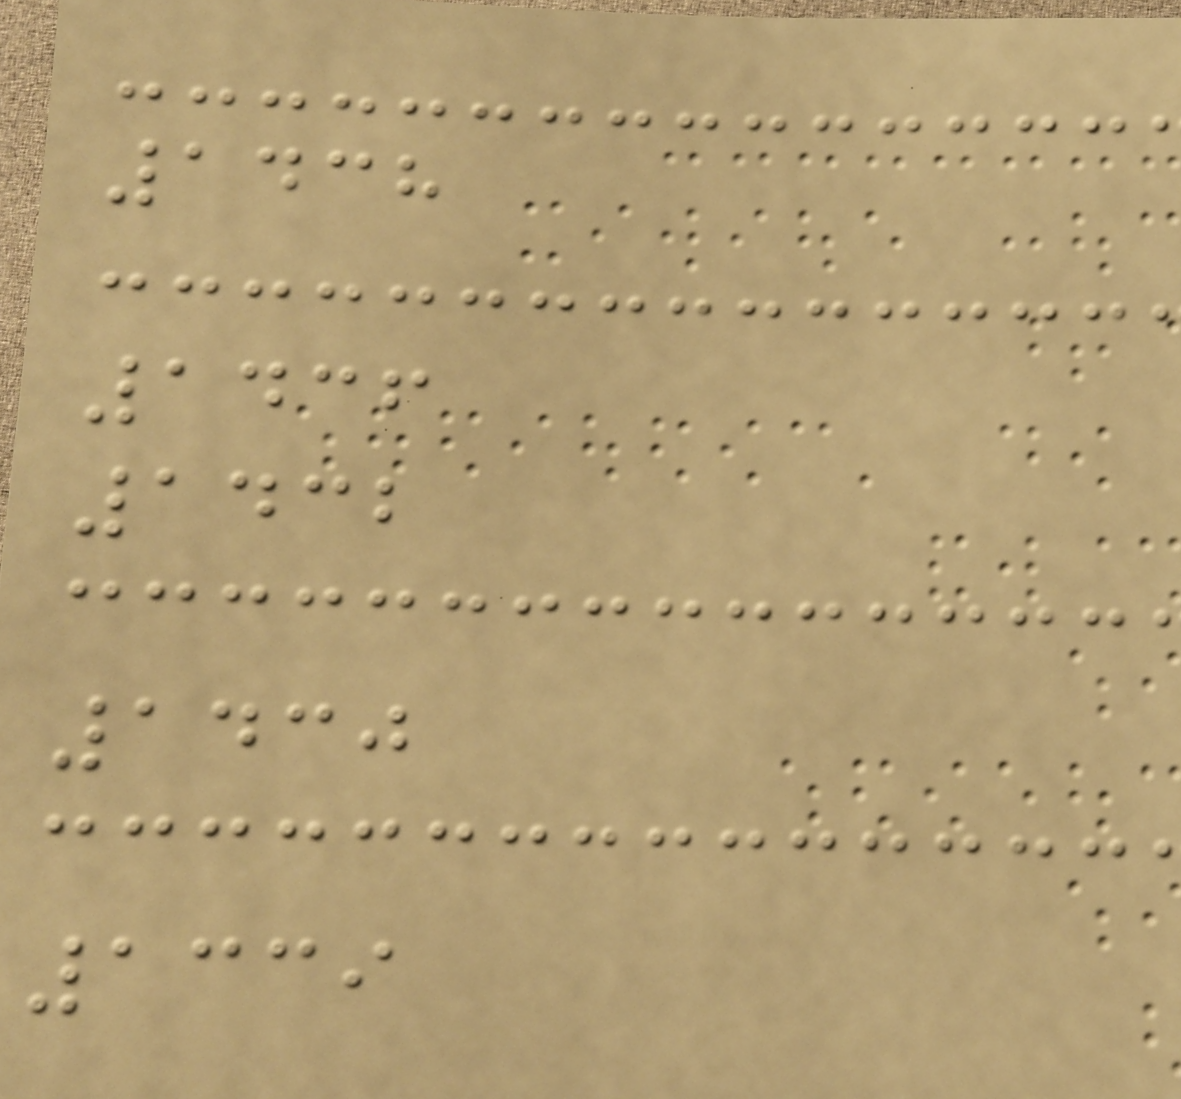1438
1436
1432
1430
1339
